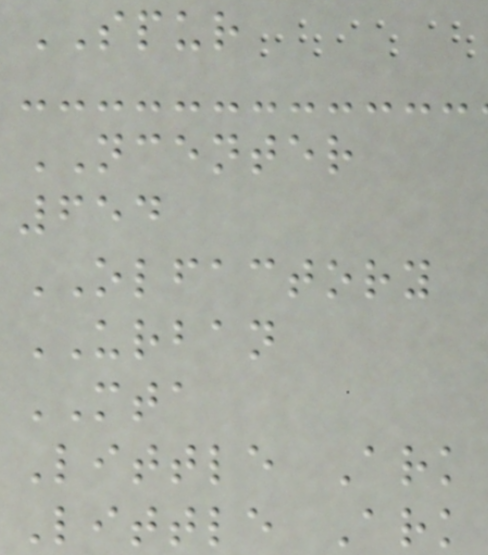SPUR
NCENTER
654
OLFACTORY
URBAN
MTA
Little Ark
Little Ark
